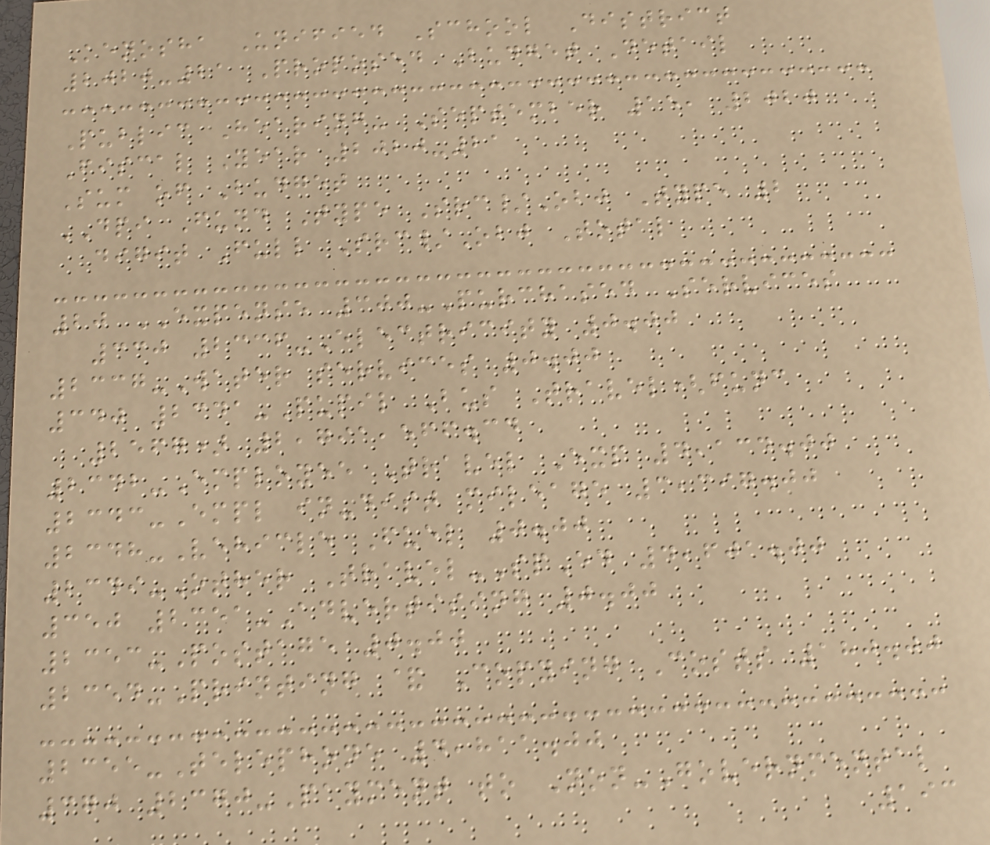Kenosha Unified School District
2020-21 Proposed Budget Detail
Public Hearing- September 15, 2020
Fiscal Year 2020-21
Sum of Budget
DPI Fund Type Src/Obj Type 2
digit Full Src/Obj Total
20 EXPENSE 300-Purchased Services
330 2336-Electricity 0.00
2337-Water services 0.00
340 2341-Pupil Bus Travel(func
2567) 2,791,566.34
2342-Employee Travel Exp 4,134.00
2343-Empl in-dist mileage 3,397.00
2348-Vehicle Fuel 0.00
2349-Other Travel-SpEd 4,601.00
350 2351-Advertising 0.00
2353-Postage 0.00
2354-Printing & Copying Costs 180.00
2355-Telephone 4,811.00
370 2370-Payment to Non-Governmental
193
